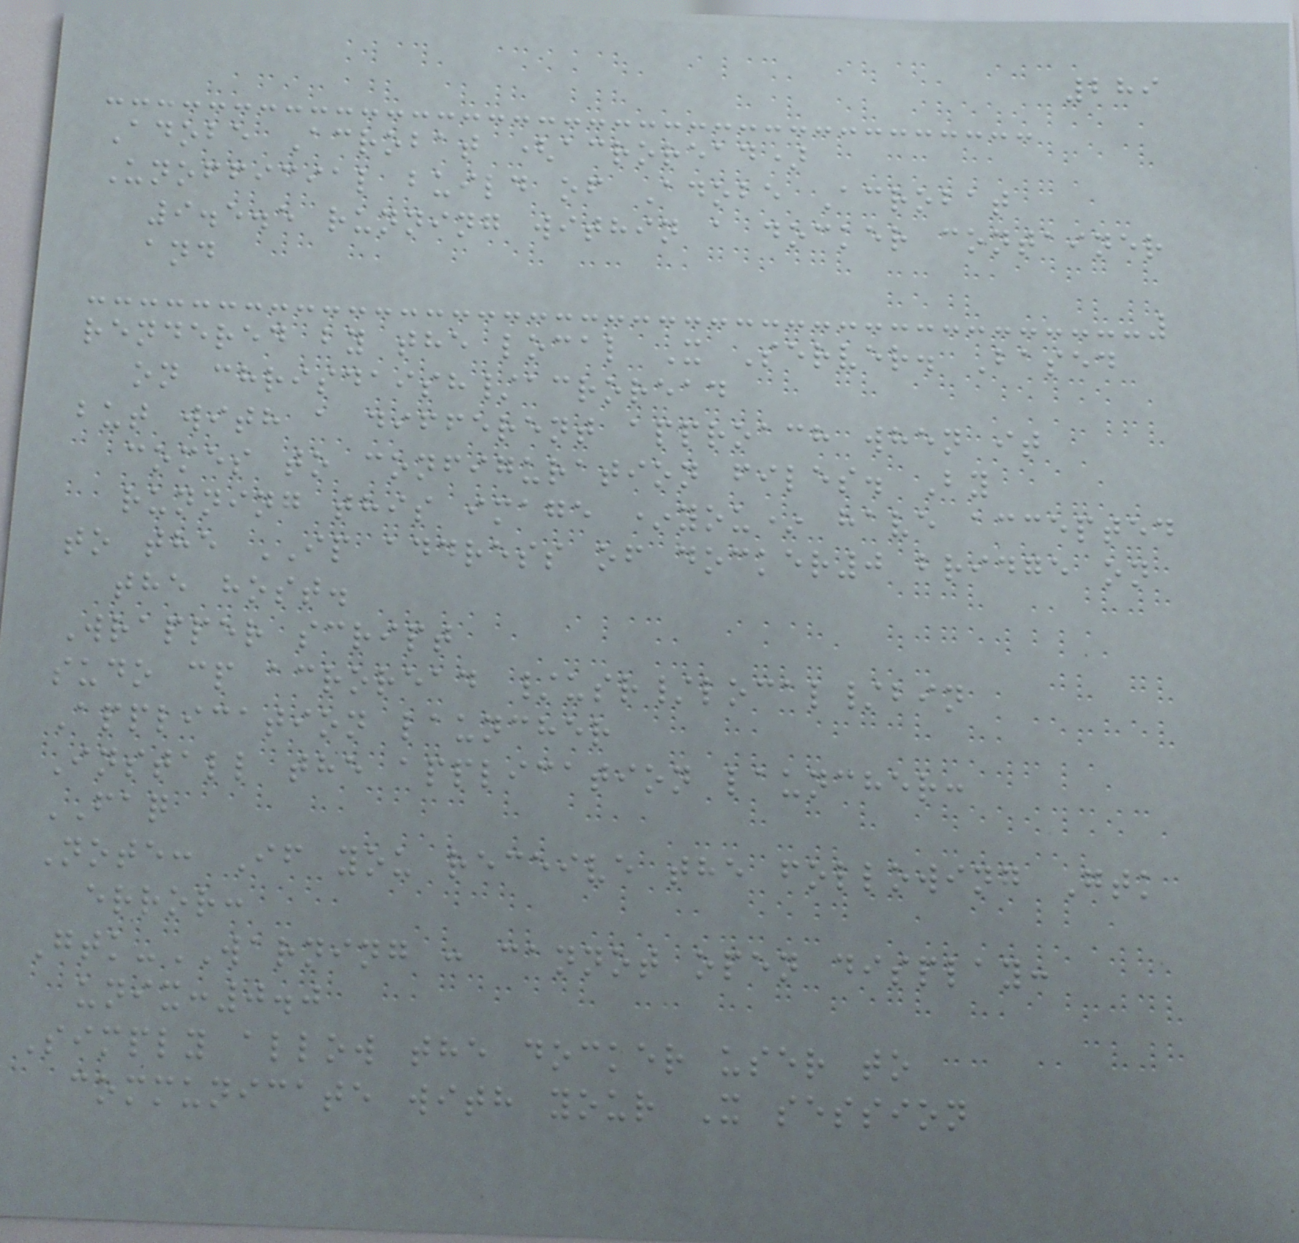289
Adobe Acrobat (acroread)
Unofficial build of Adobe Acrobat
9.5.5 running within a docker container
and
rendered by the local X Server. Based
on chrisdaish/acroread
but with a different approach when it
comes to configuration files. By
running this image *you* have accepted
to the IP address of docker0 bridge on
the host.
Wrapper script
sudo cp acroread /usr/local/bin
Application launcher
Install the application launcher:
FAQ
Note: If you receive the following Gtk
error:
Gtk-WARNING : cannot open display:
unix:0.0
Simply allow the docker user to
communicate with your X session
